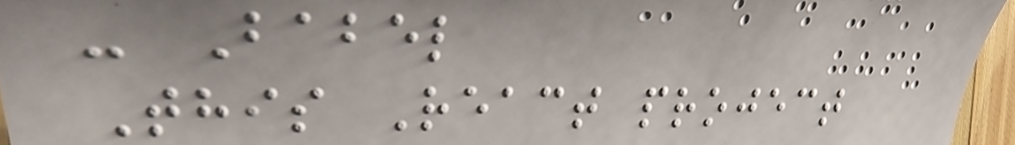- Babel
This React project
